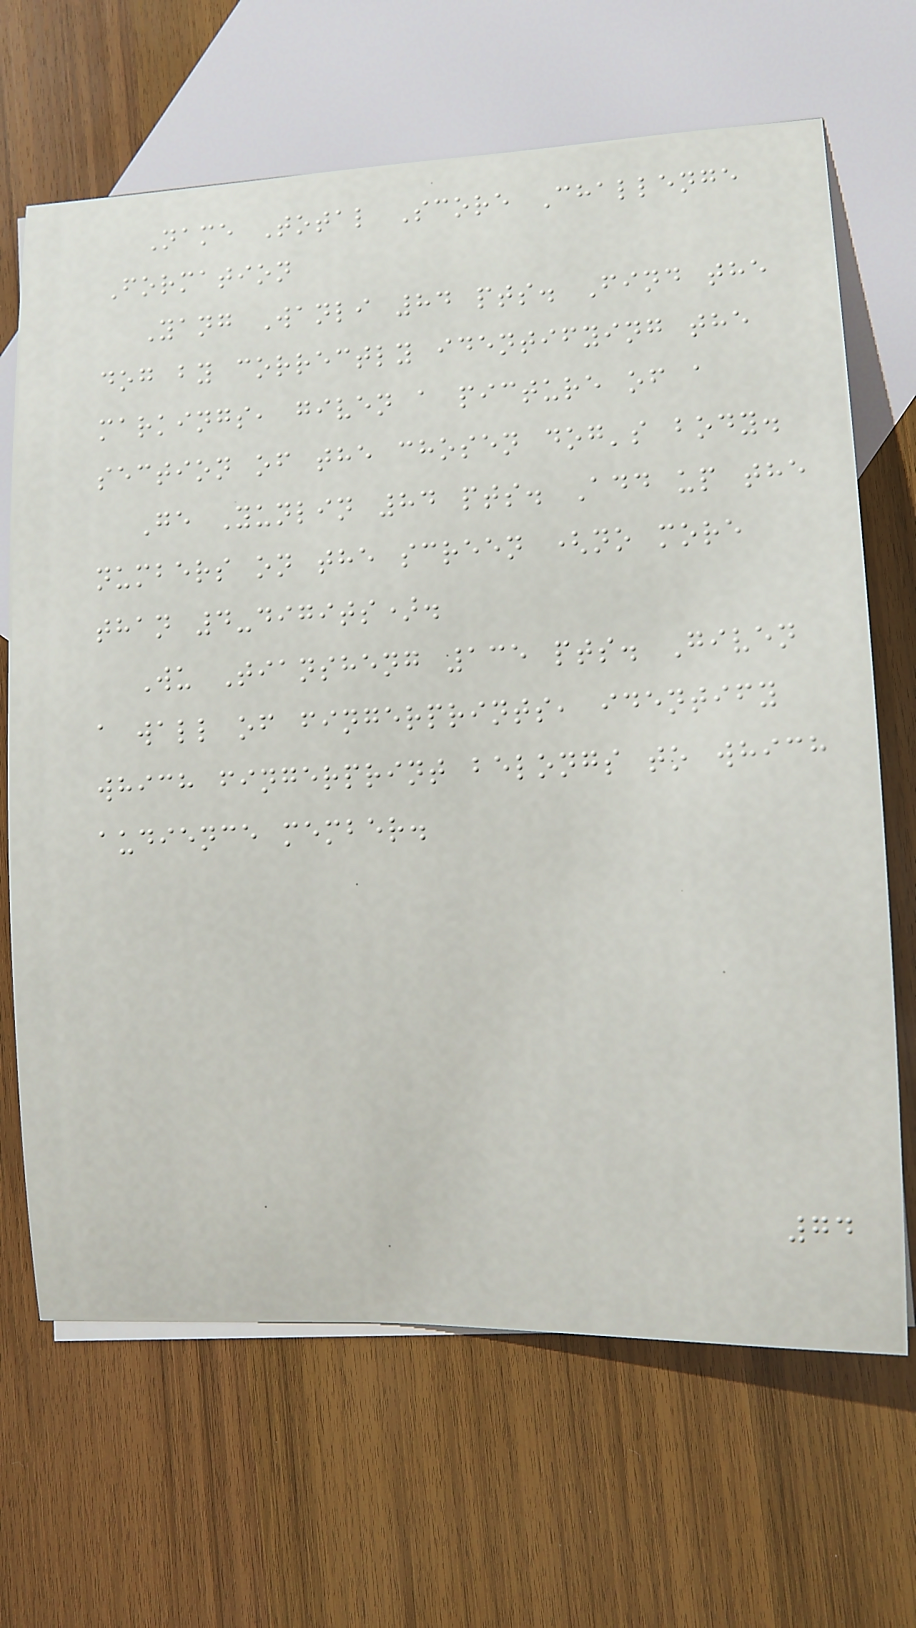Name Total Score Challenge
Formation
Yang Wanli 84 pts. Find the
dog by correctly identifying the
markings, given a picture of a
section of the chosen dog's body.
Ge Yunlin 84 pts. Add up the
numbers on the screen (no more
than 4-digits).
Wu Tiansheng 135 pts. Given
a wall of fingerprints, identify
which fingerprint belongs to which
audience member.
74
